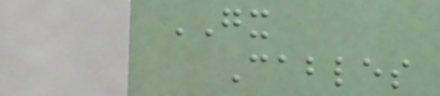GX
Cables
